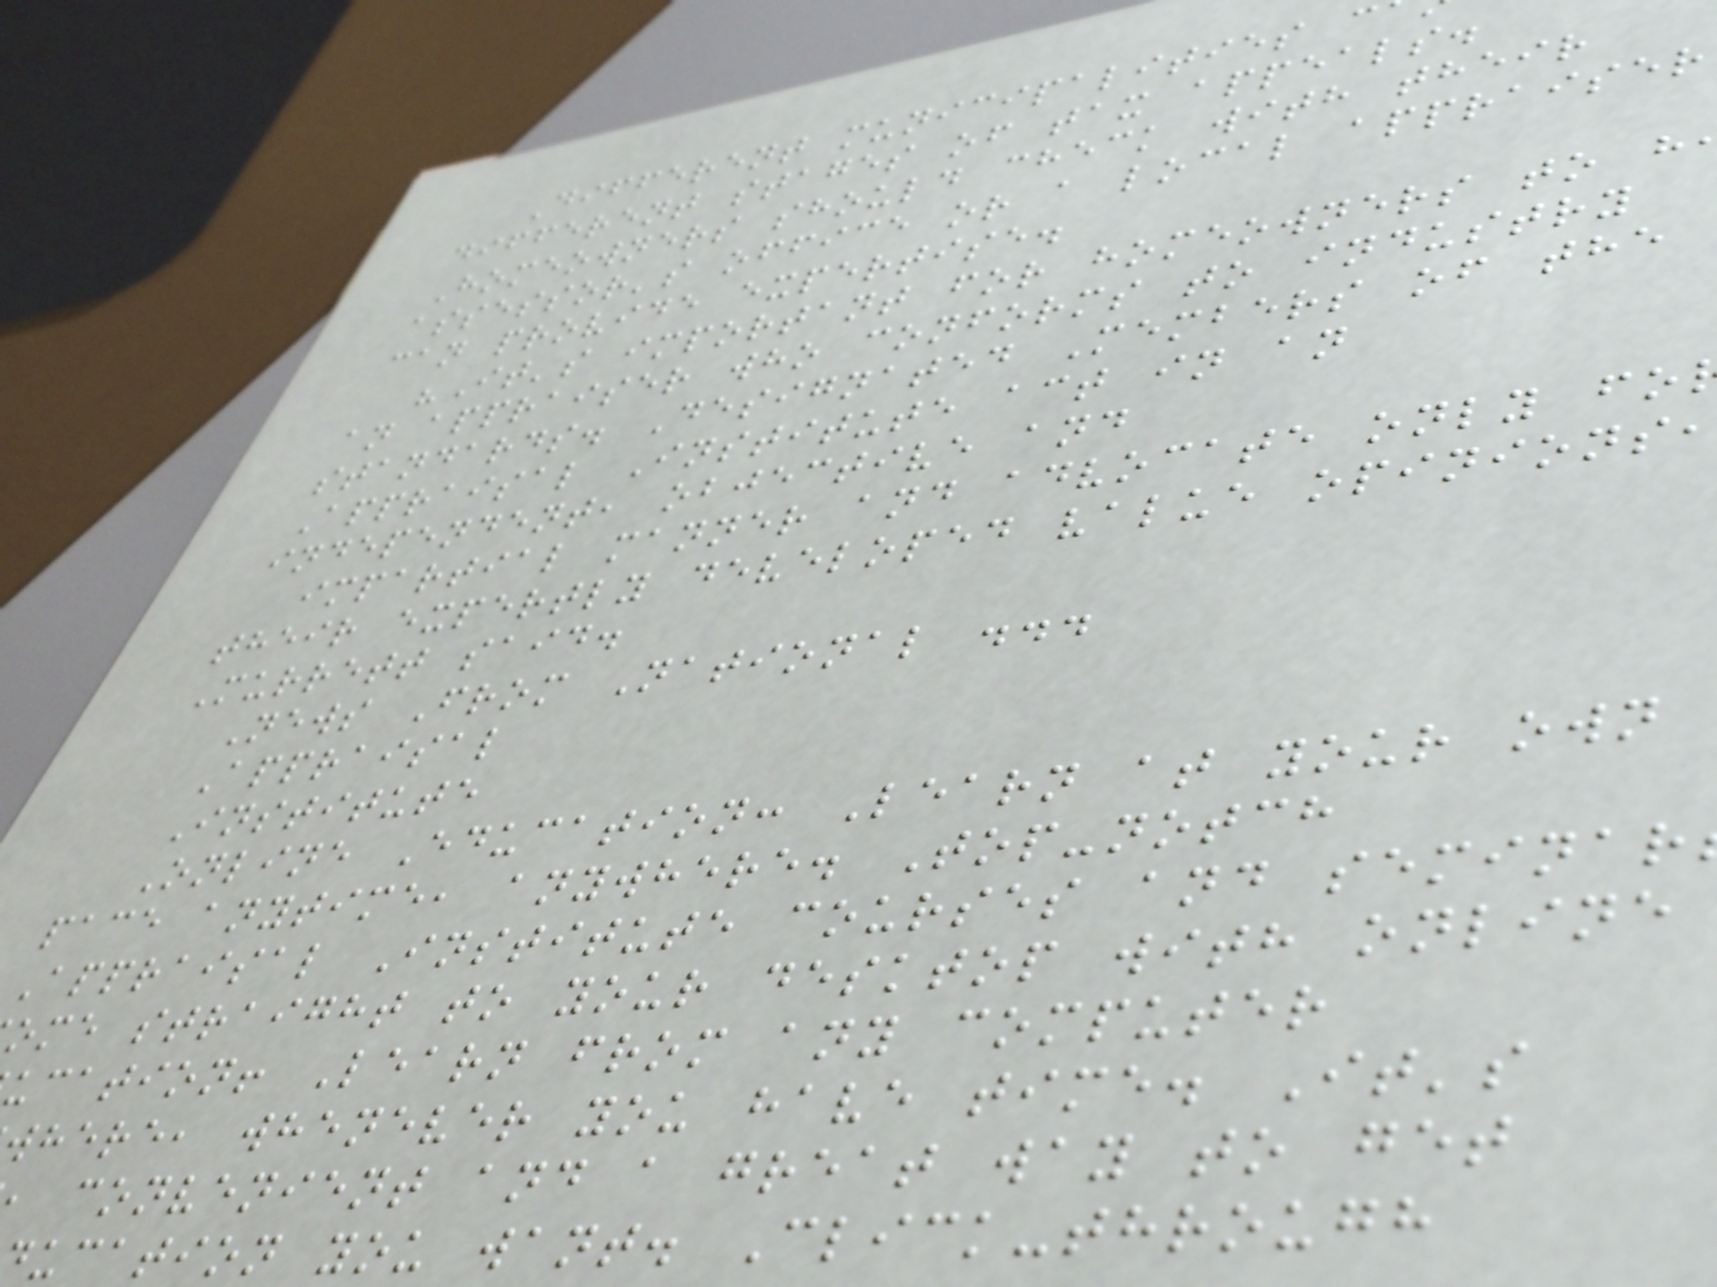Different municipalities c
different stages of tax appeals.
Homeowners should check with their
assessor's office or a local appraiser
can provide expertise.
"It's important for homeowners to h
an appraiser who conforms to industry
standards. Designated Members of the
Appraisal Institute act in an
independent, objective and
impartial manner and advocate only fo
their expertly developed value opinions
Murrett said.
News From National ...
Appraisal
Institute
Online Education: Learn at your own
pace anytime, anywhere. Top-notch
Appraisal Institute courses and seminar
ome straight to your desktop with online
ucation! Learn from any computer
where, whenever you have time. It's
convenient and a great way to get
ucation you want. Click-through
